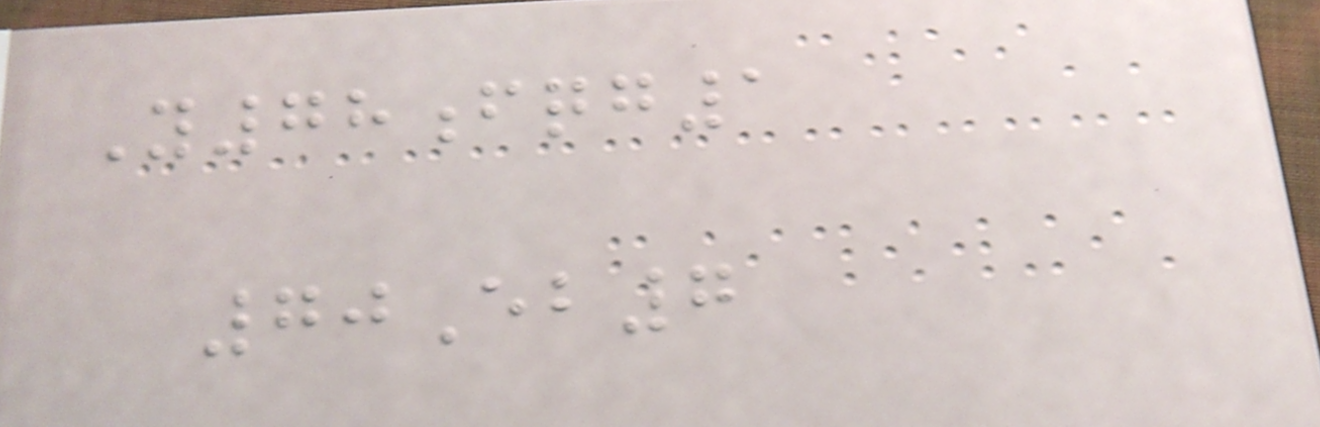Y78fqg1
70Eb7
